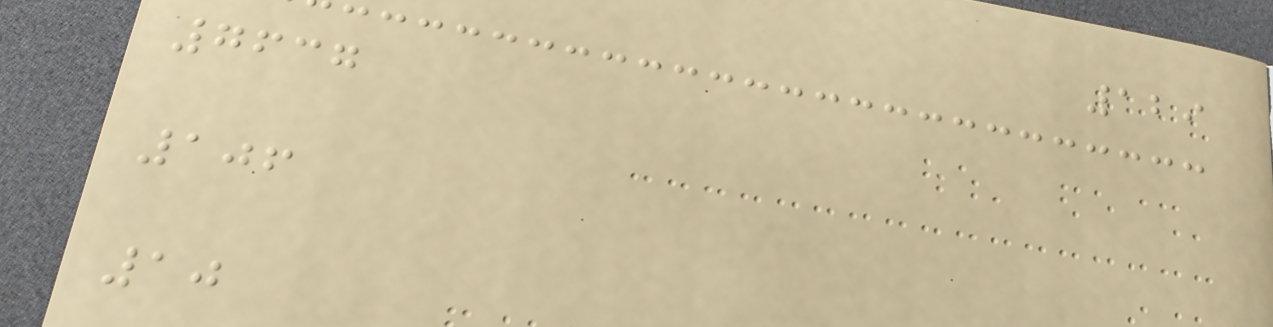129
7637
106
10
